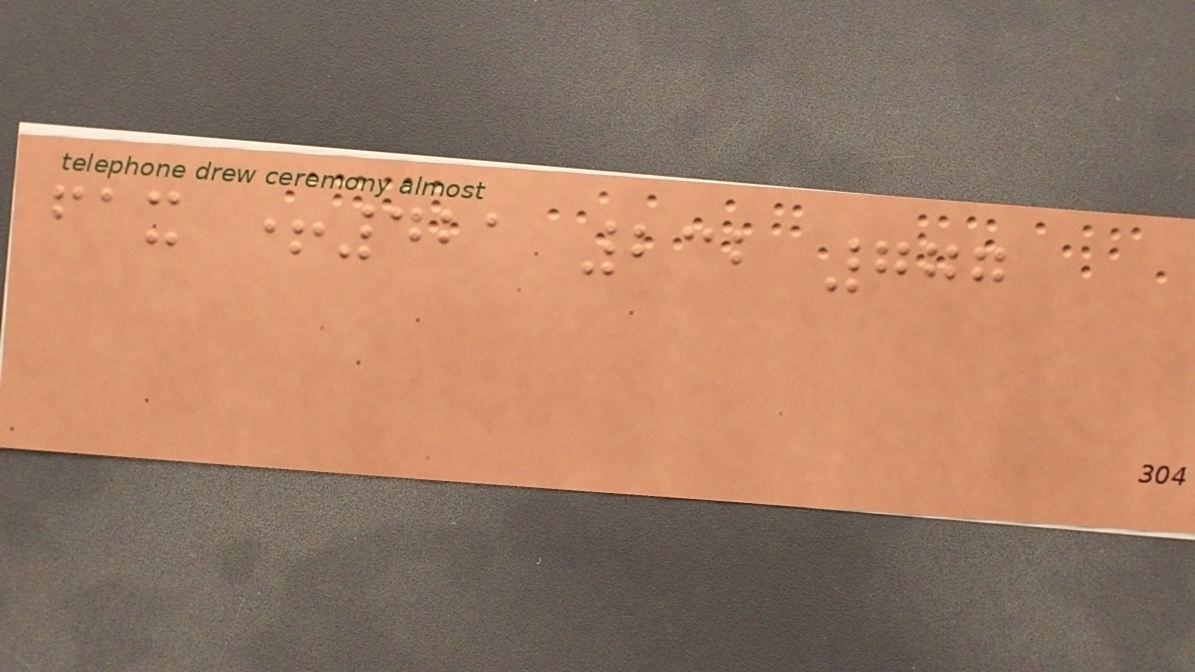fax +421 232 777
